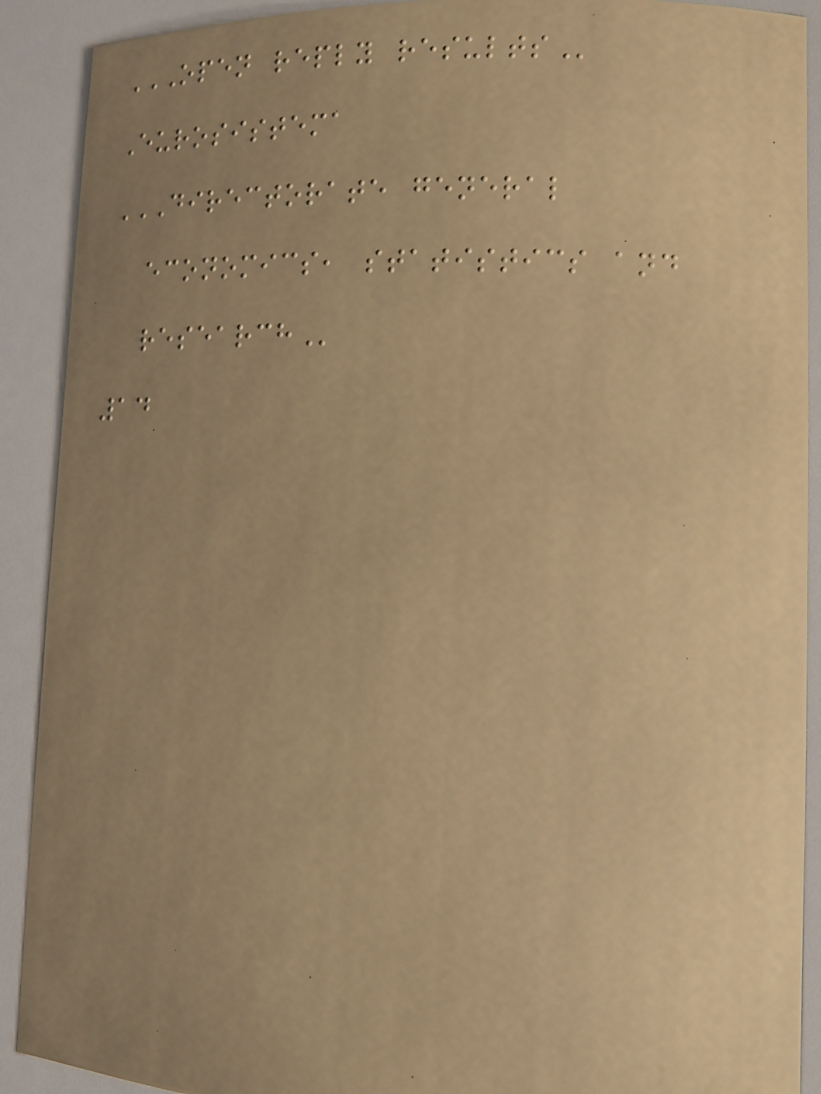OPEN REPLY RESULTS
Eurosistema
DIRECTORATE GENERAL
ECONOMICS, STATISTICS AND
RESEARCH
14
